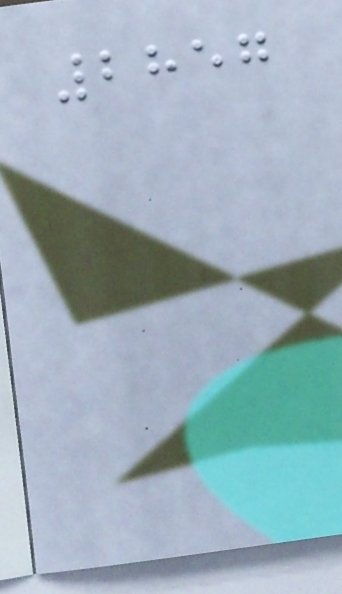2857
